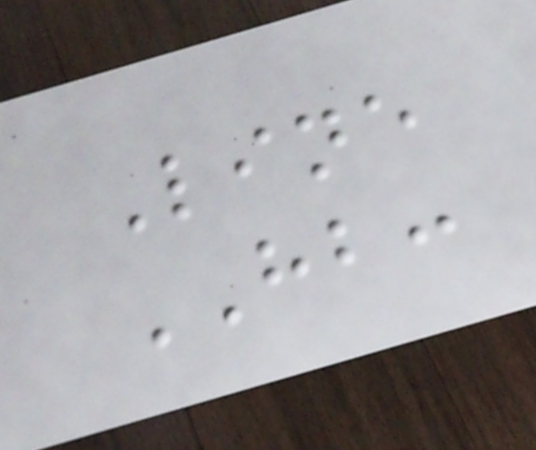Line
HB:
